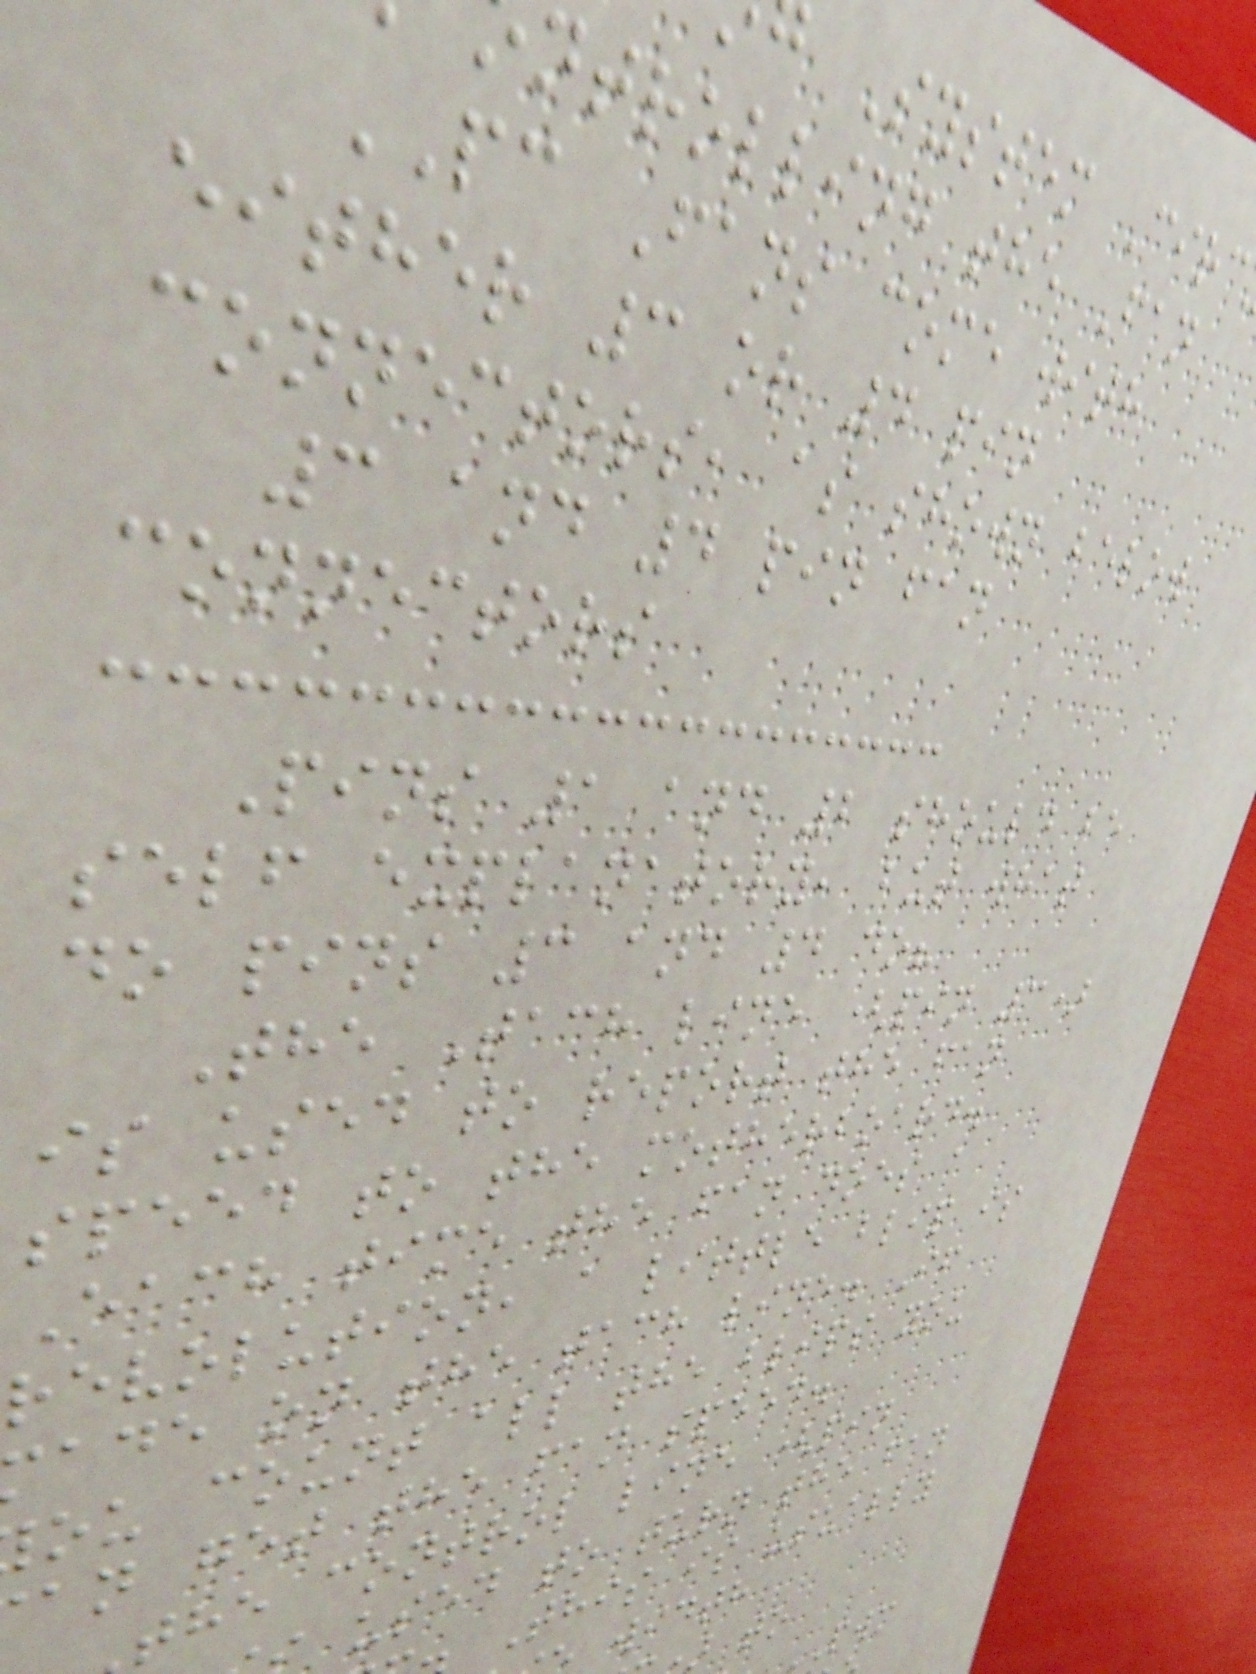System Circ
ntrolling the Fan
PC Fans come with
either 3 or 4 pin
connectors, as shown below
3 and 4 pin fan
connectors
Pins 1 and 2 should be
self explanatory, but what
do pins 3 and 4 do?
The Tach line (pin 3)
is used to report the fan
speed to the motherboard.
Each time the fan does a
revolution, a little blip is
ade on the tach line. If
ou count all the blips you
an get the fan speed.
the control line (pin
used to turn the fan
This is usually
